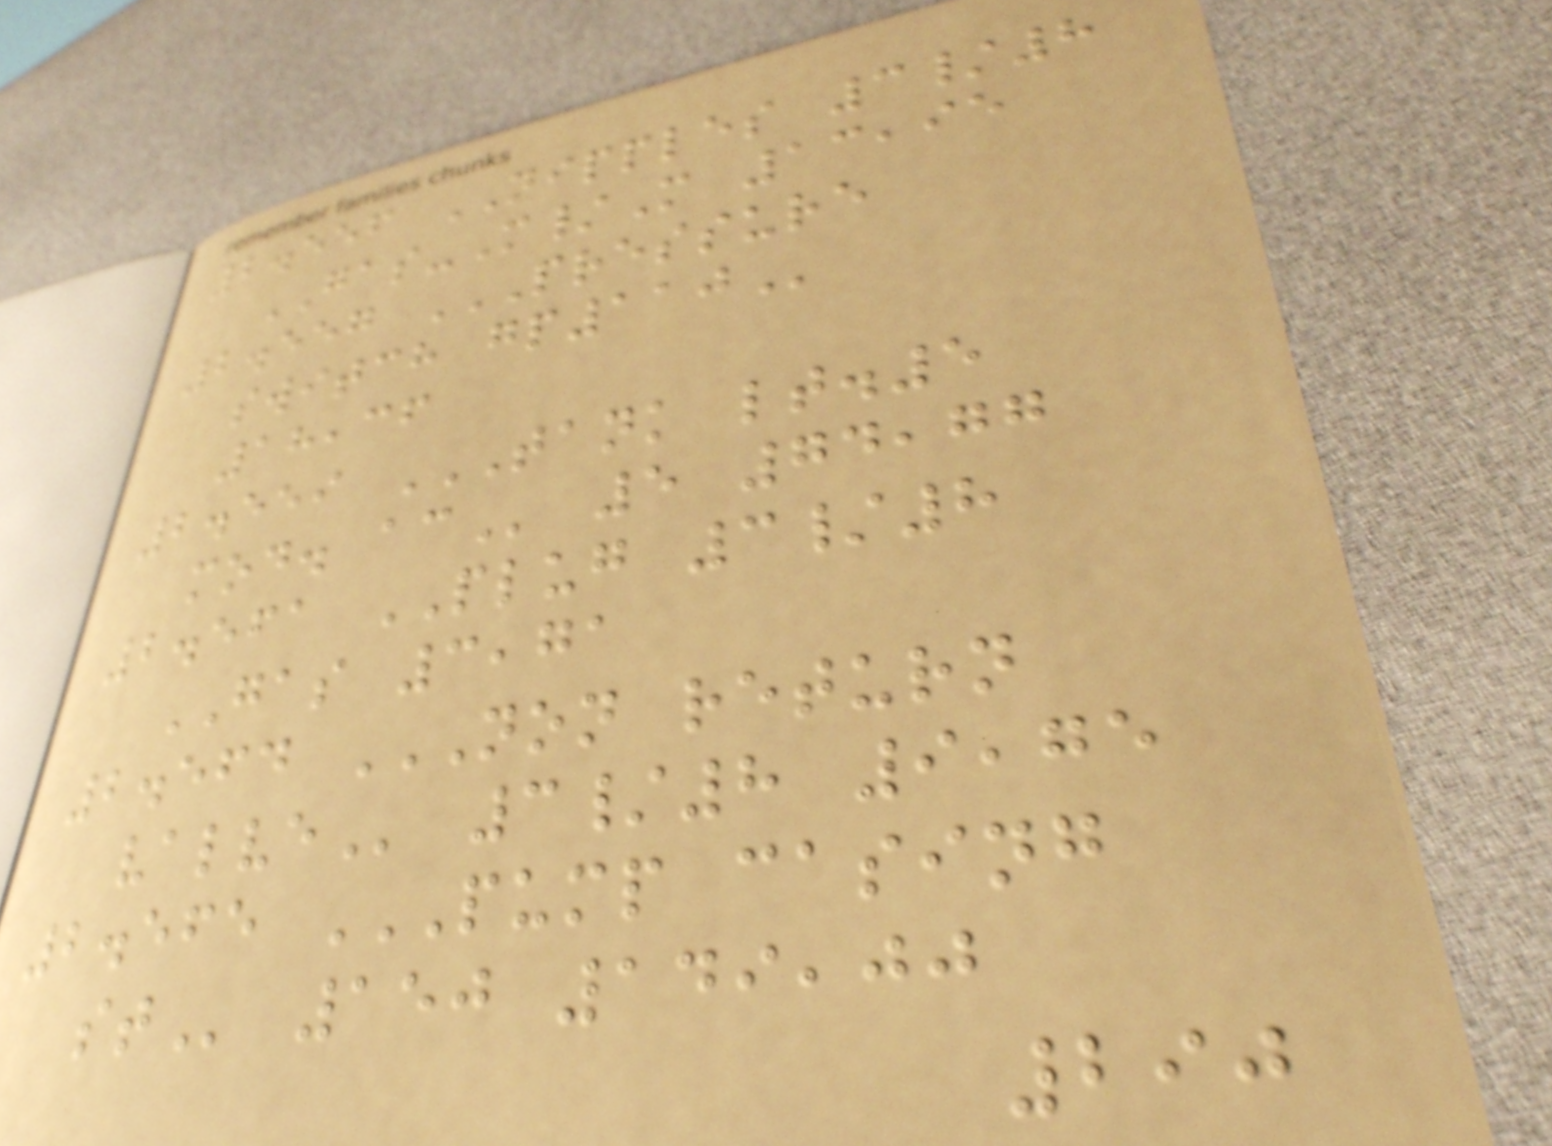2.556 NIPPLES 3/8
GAS-M/M 13,95
2.557 PRESSURE
SWITCH GP110
18,36
2.559 TANK LT.5
MOD. AC 5 74,77
2.561 PLUG 3/8
GAS 3,71
2.564 NON RETURN
VALVE 3/8 9,75
2.565 PUMP CASING
ST 150 149,00
290
